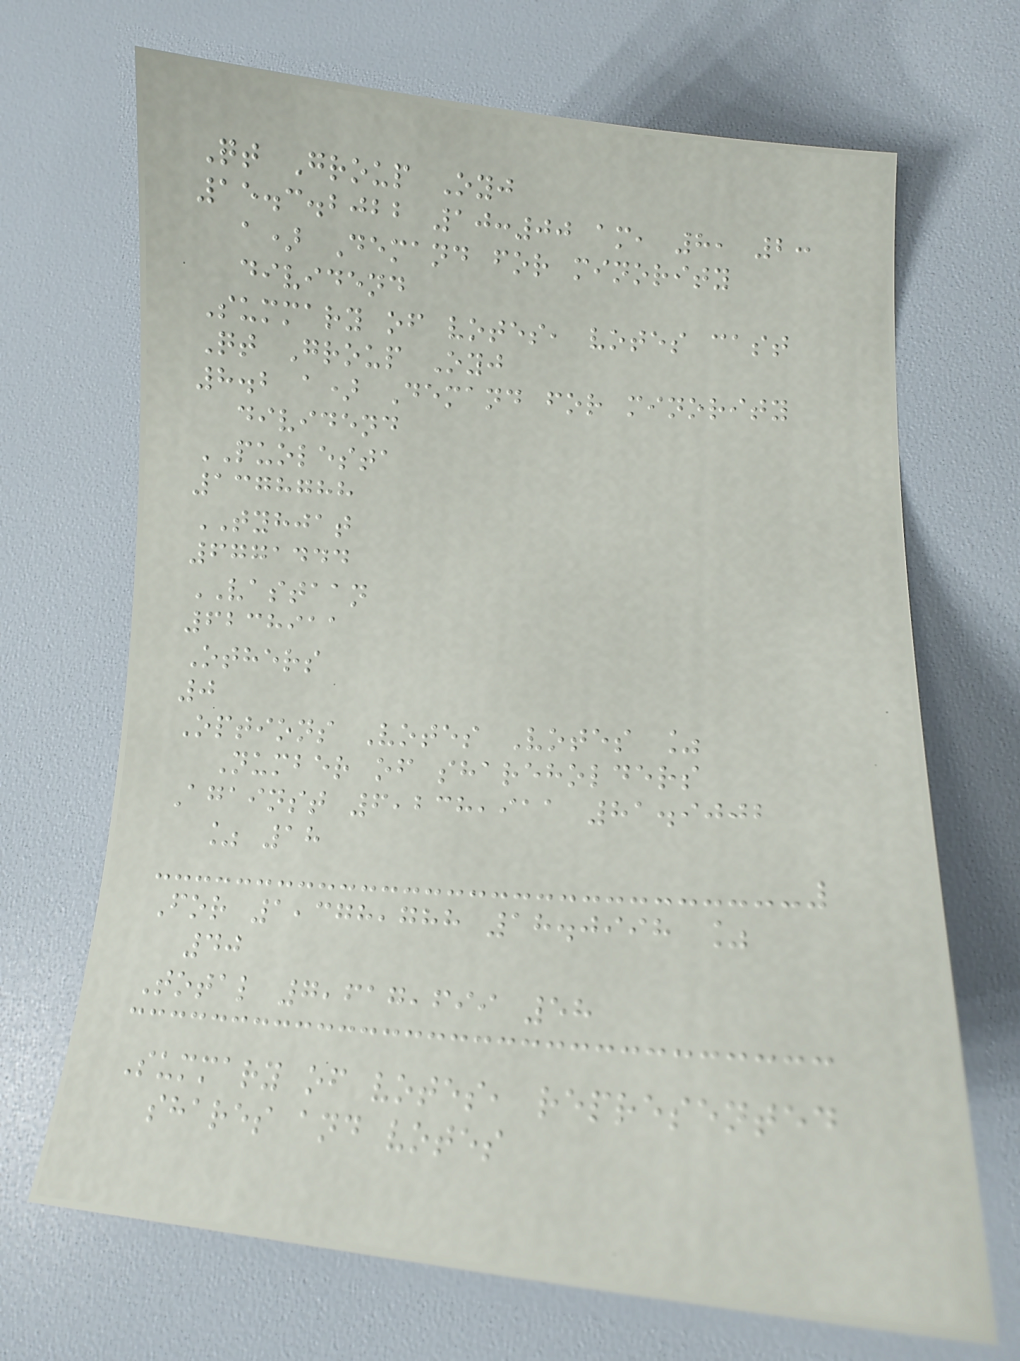Qt Group Oyj
15.3.2022 10:00 am, 8, 2:
a) Demand for minority
dividend
Summary of votes, votes cast
Qt Group Oyj
8.2 a) Demand for minority
dividend
PUOLESTA
1378788
TYHJAT
6771444
VASTAAN
6238911
Others
0
Options Votes Votes %
Number of shareholders
Against 6,238,911 81.9002
% 18
For 1,378,788 18.0998 %
40
Total 7,617,699 58
Summary of votes, represented
shares and votes
